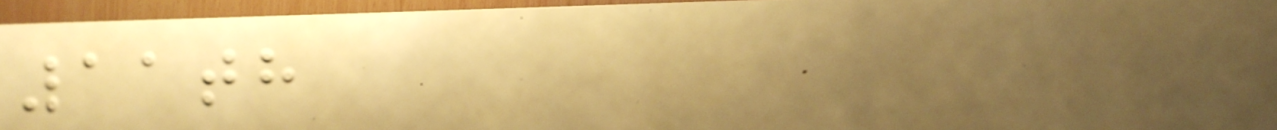11th
